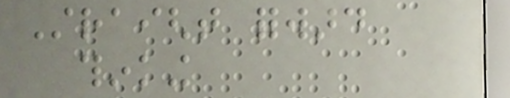Straight forward
thinking
